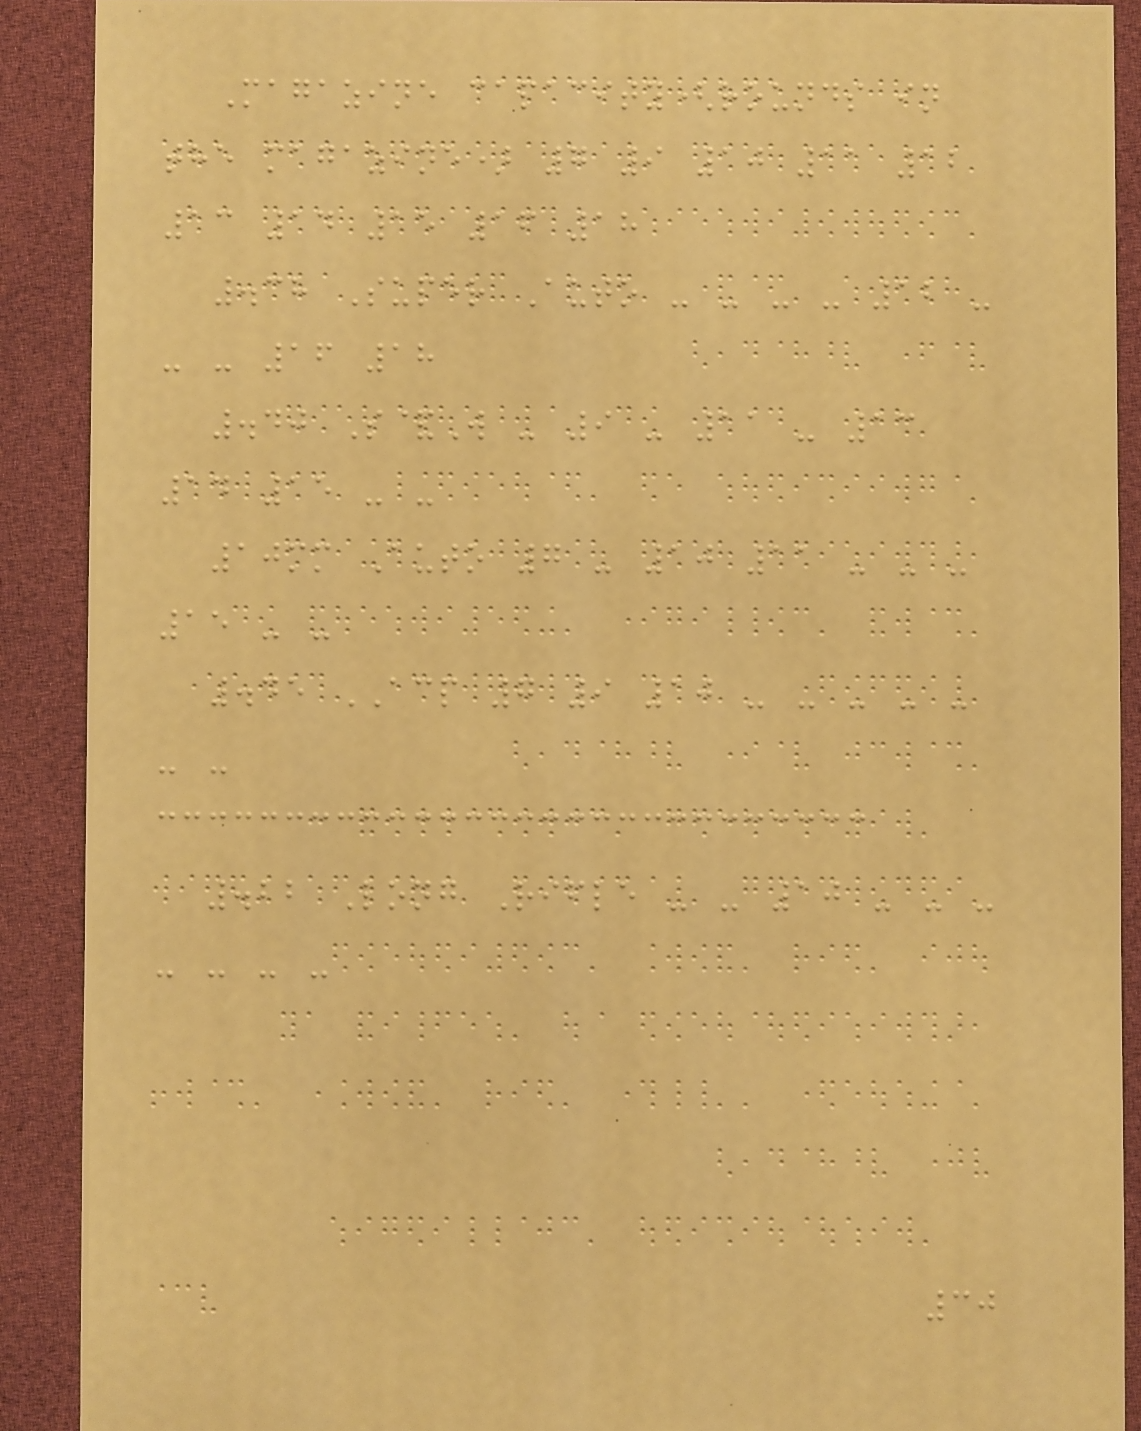Magazine capacity(rounds in
the magazine) 7 9 10 11 12
13 14 15 16 18
.38 Super Auto - - - - 12 -
- - 16 18
.40 S&W - 9 - 11 - 13
14 15 - -
10mm Auto 7 - 10 11 - - -
15 - -
.45 ACP 7 9 10 - - - - -
- -
.22 Long Rifle - - 10 - - -
- - - -
30
